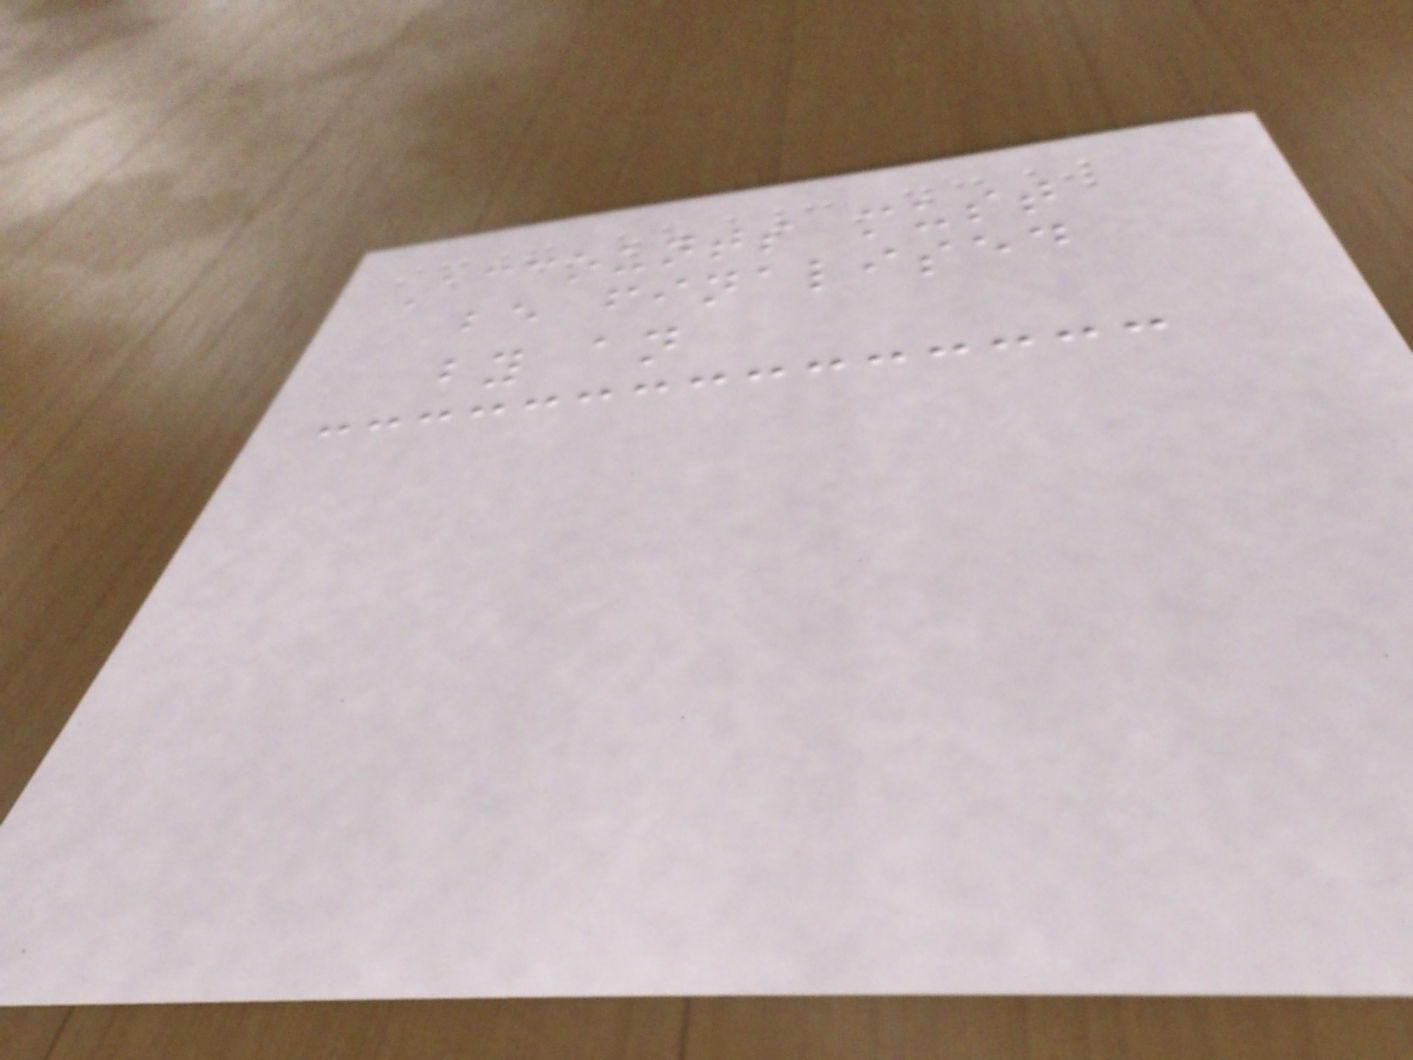Accounts must
be finalised
by an
